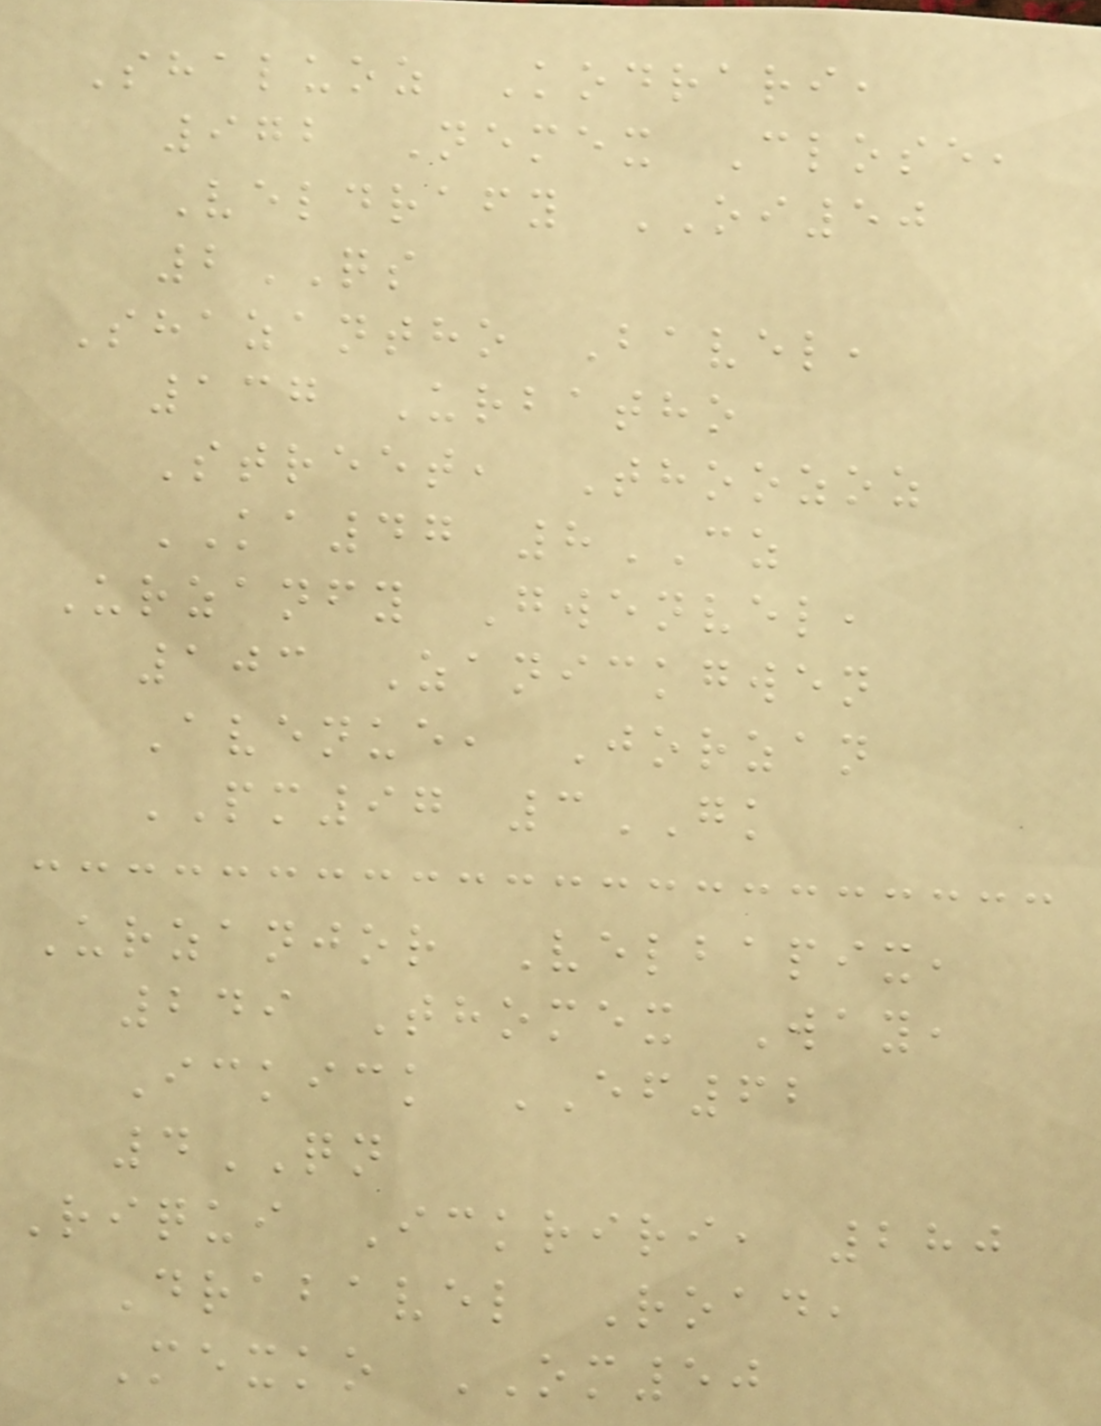Shaluoz Kodrari,
972 Nemex Close,
Veldrafy OI50
2QS
Shazantho Bavel,
137 Urbatho
Street, Thoozoz
KA47 8CZ
Urzanfy Gwenvel,
103 Zanickgwen
Avenue, Jorzan
PM97 3GK
Urzanjor Velbapix,
249 Thomex Way,
Ickick EF62
4QN
Riqui Ickriri, 280
Drabavel Road,
Mexko OM50
